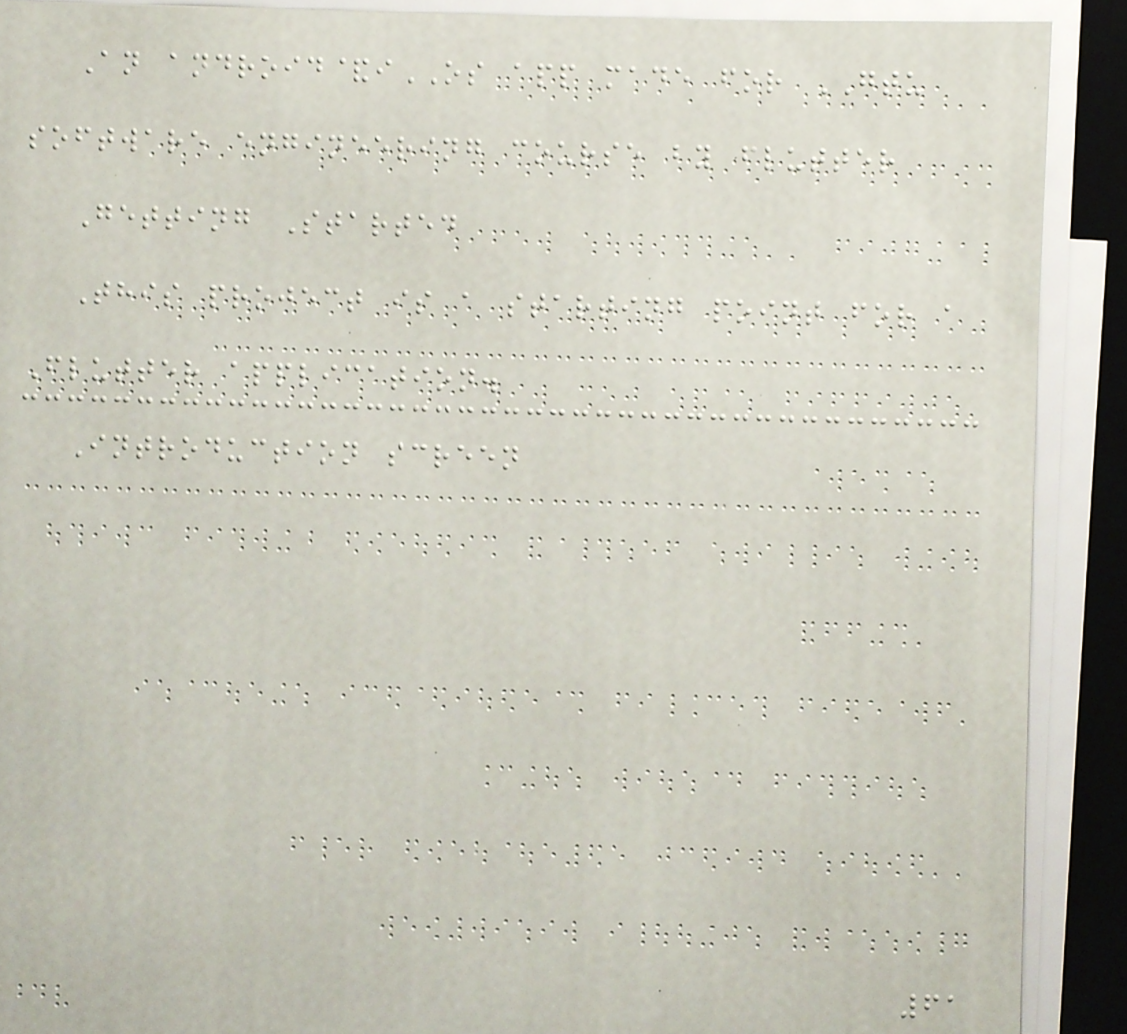An android&iOS app made for GTU
software engineering course by flutter
Getting Started
This project is a starting point for a
Flutter application.
Introduction screen
61
